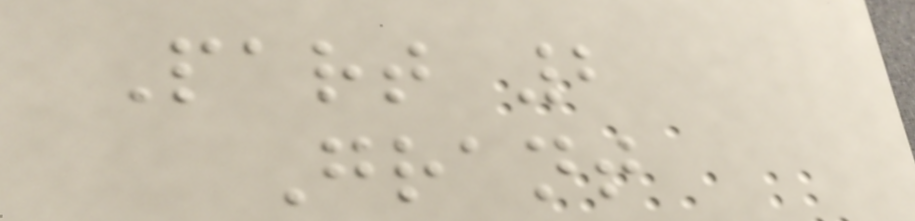Part 2
Grant
